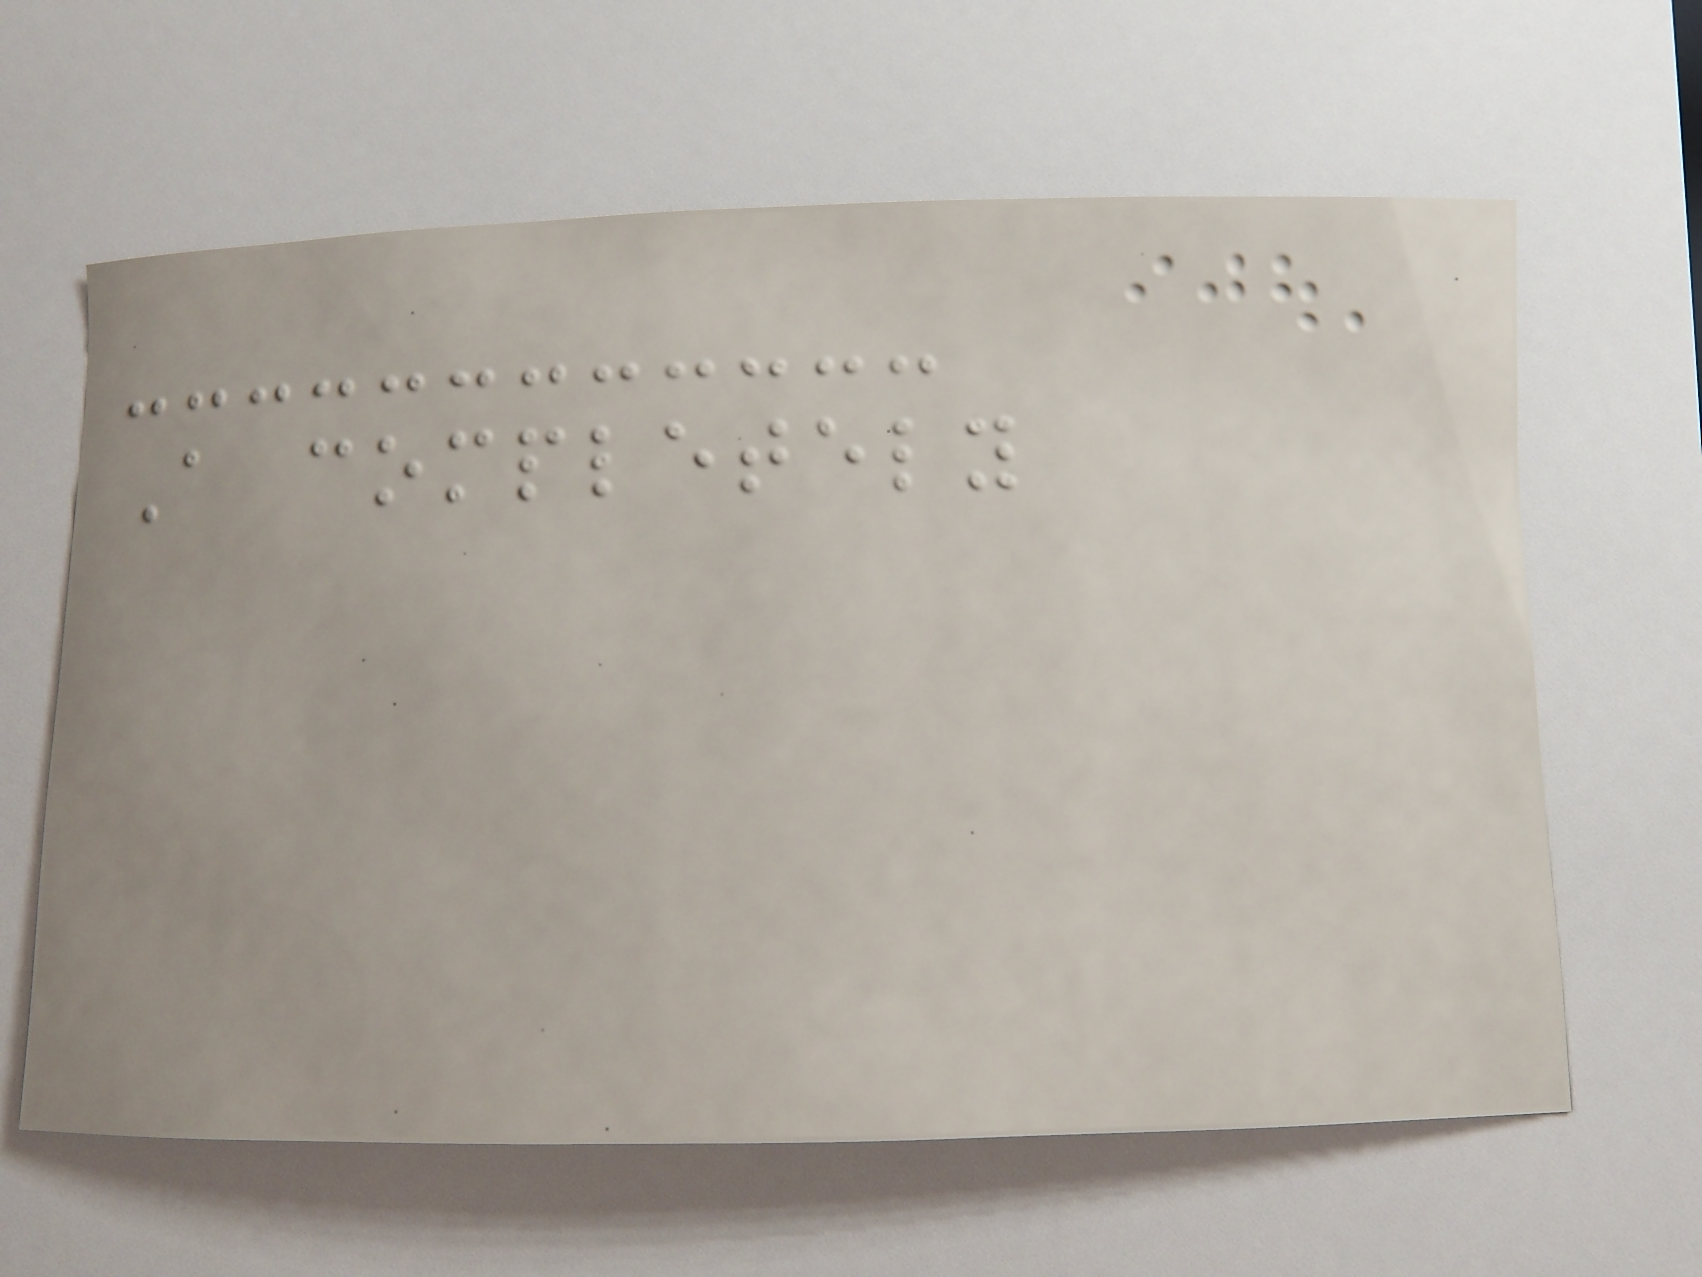A completely
